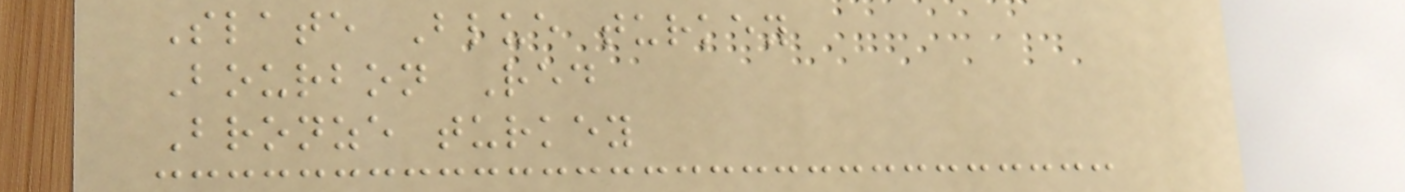Slate Blue turkey
Bourbon Red
Bronze turkey
